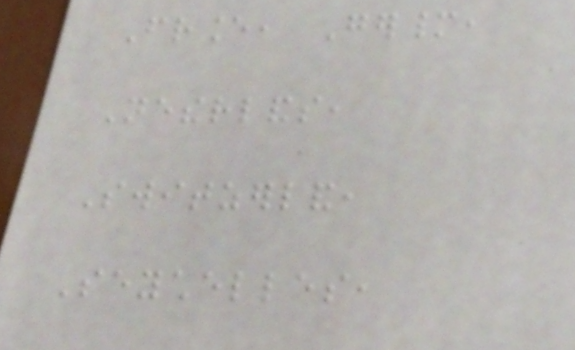France, Germany,
Netherlands,
Switzerland,
Seychelles,
